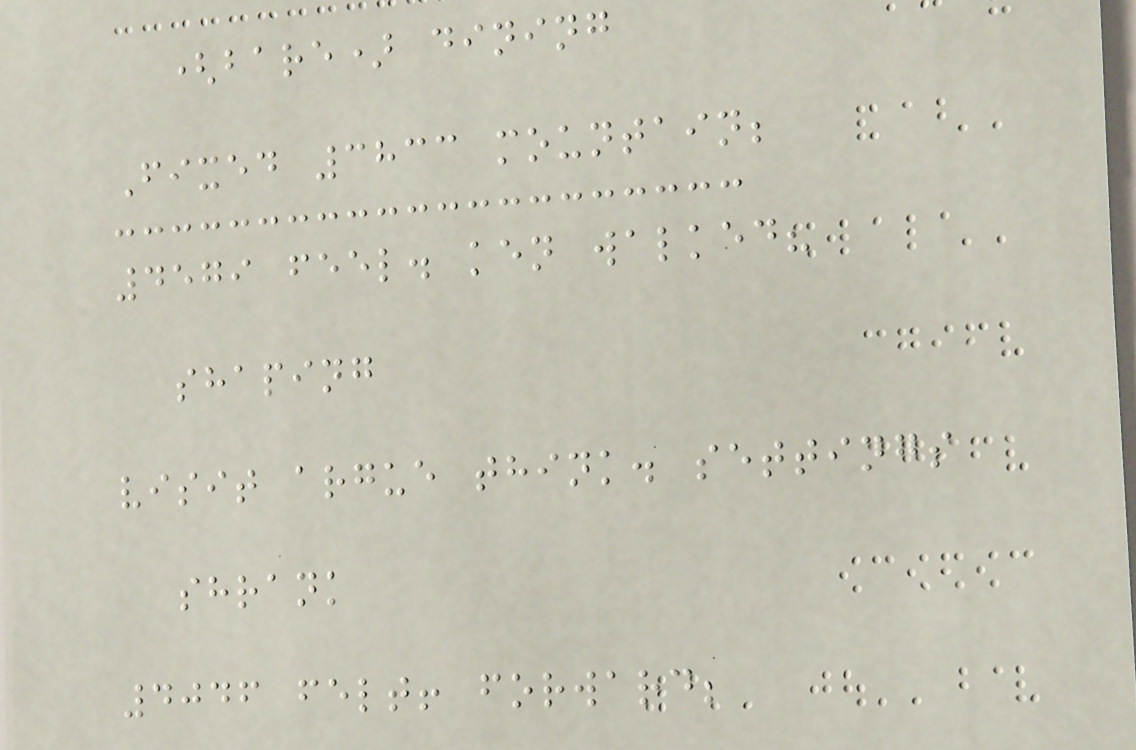(bare) dining
Fixed 3833 mountain;
4579 feel. ken walked?
shaping
visit argue think. settings
shrank
4046 felt! forward;
